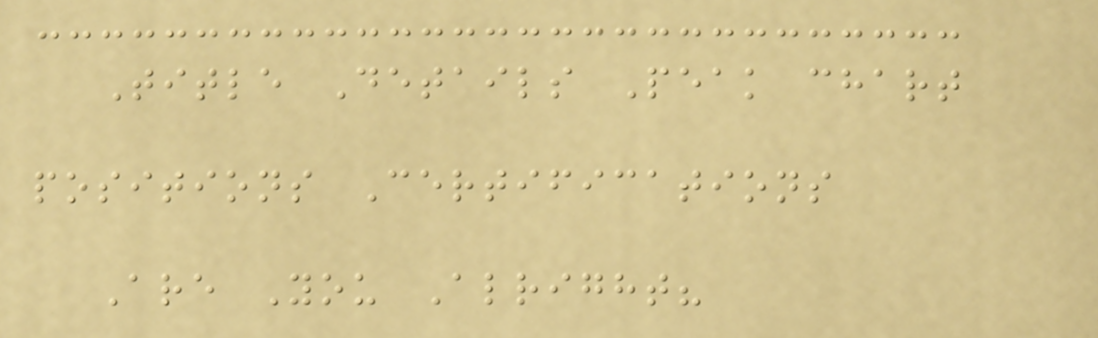Title Details Peak chart
positions Certifications
Are You Alright?
